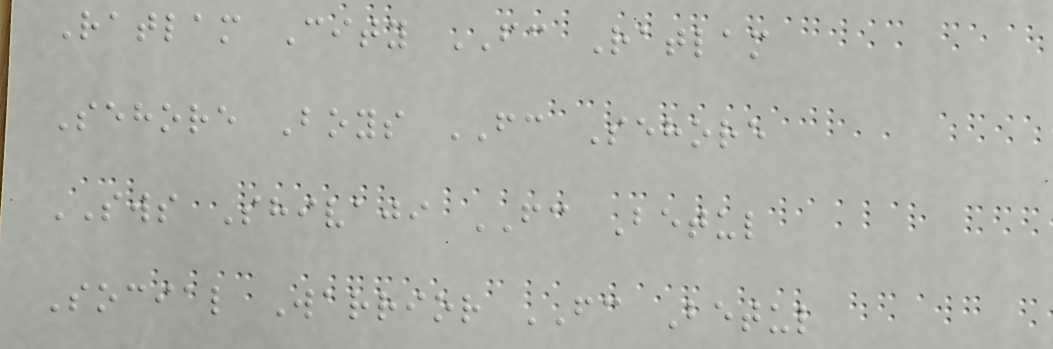Ratlam City FC Ratlam
Sehore Boys FC Sehore
SWS Shivaji FC Betul
Social Warrior FC Betul
